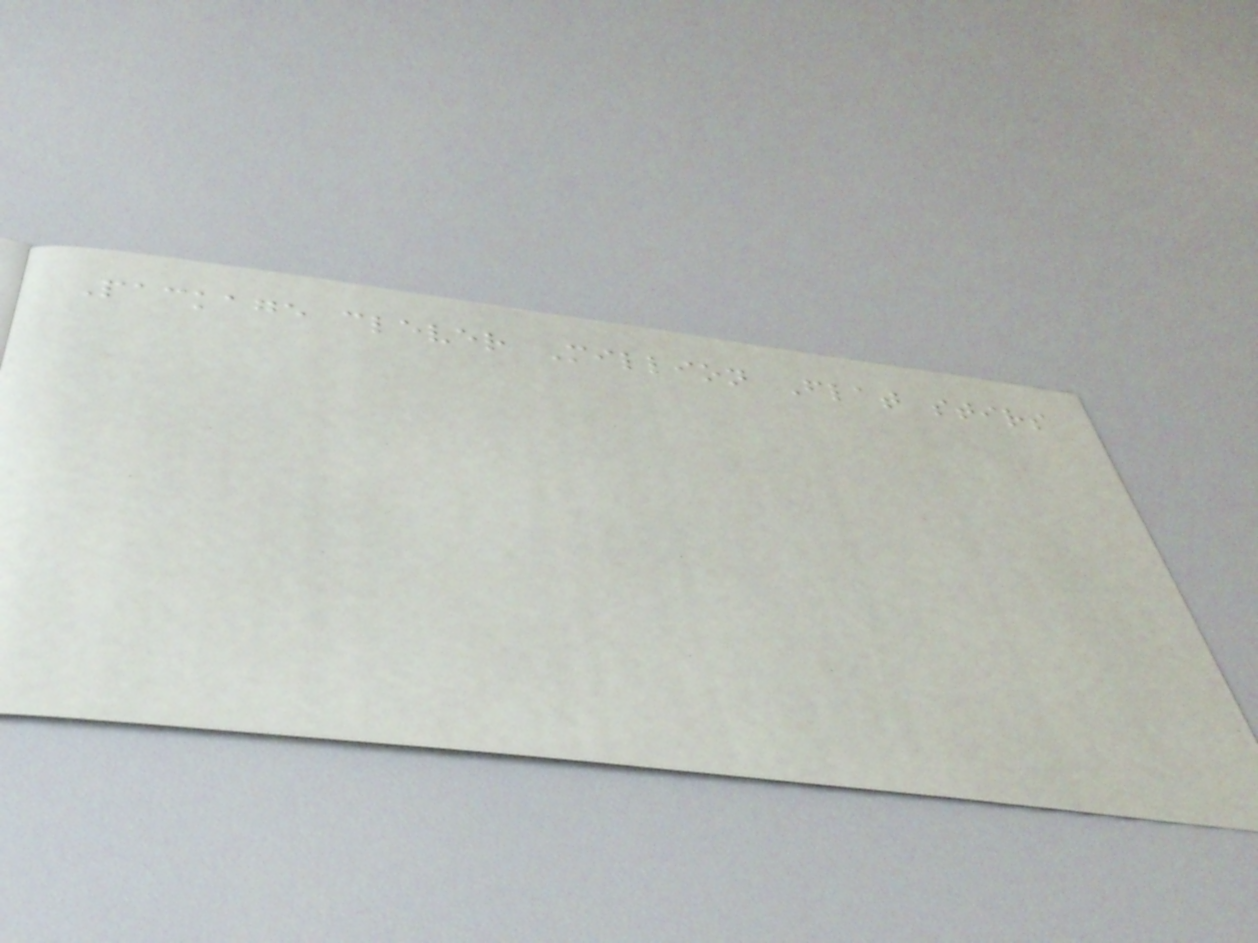Package clever Million Flat stirs
